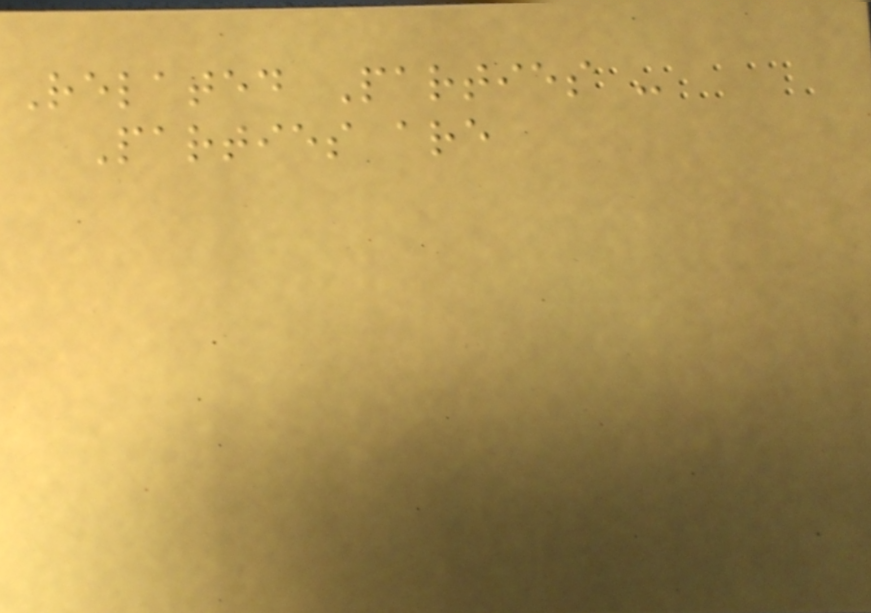Related Parties -
Parties are
